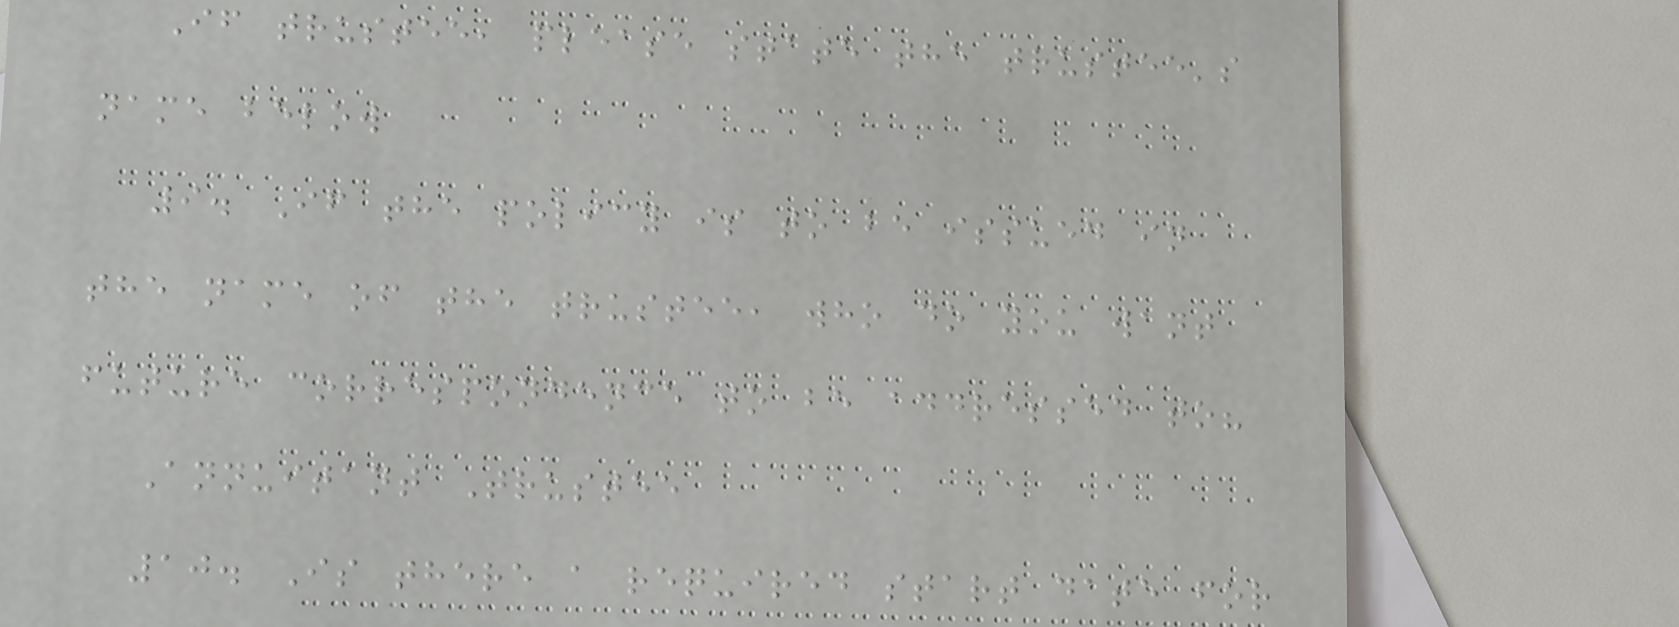If trustee, please state the trustee's
name below
9. If the policy is to be issued in
the name of the trustee, who do you want
future correspondence to be addressed to?
Annuitant Trustee
10. Is there a required start date for
